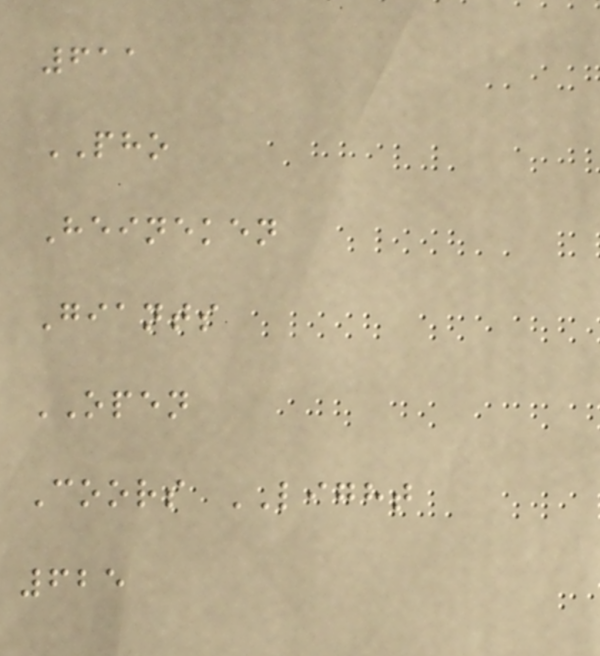611
PHO
Heineken
Giants
OPEN
Coors LIGHT
625
